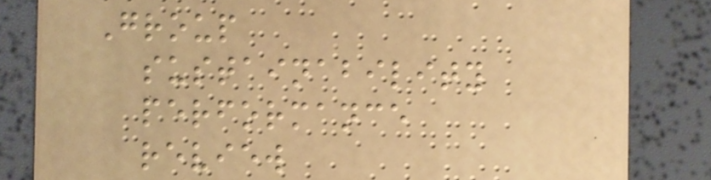Group
sustainability
performance
review
